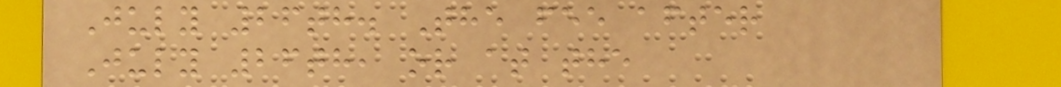July 26th. The fee after
July 26th, or at the
